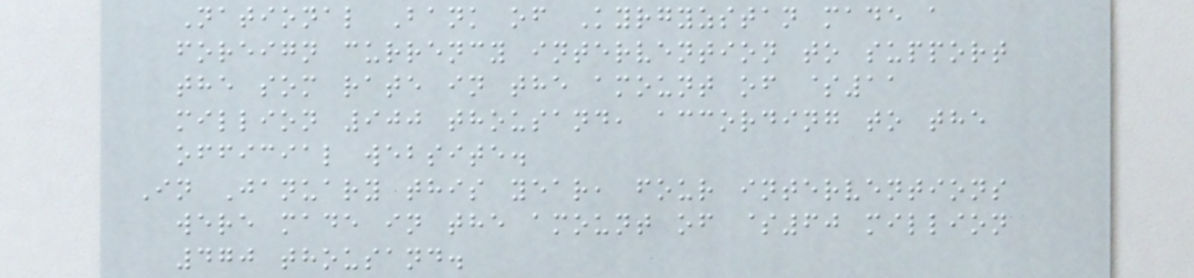National Bank of Kyrgyzstan made a
foreign currency intervention to support
the som rate in the amount of $11
million 900 thousand, according to the
official website.
In January this year, four interventions
were made in the amount of $60 million
470 thousand.
